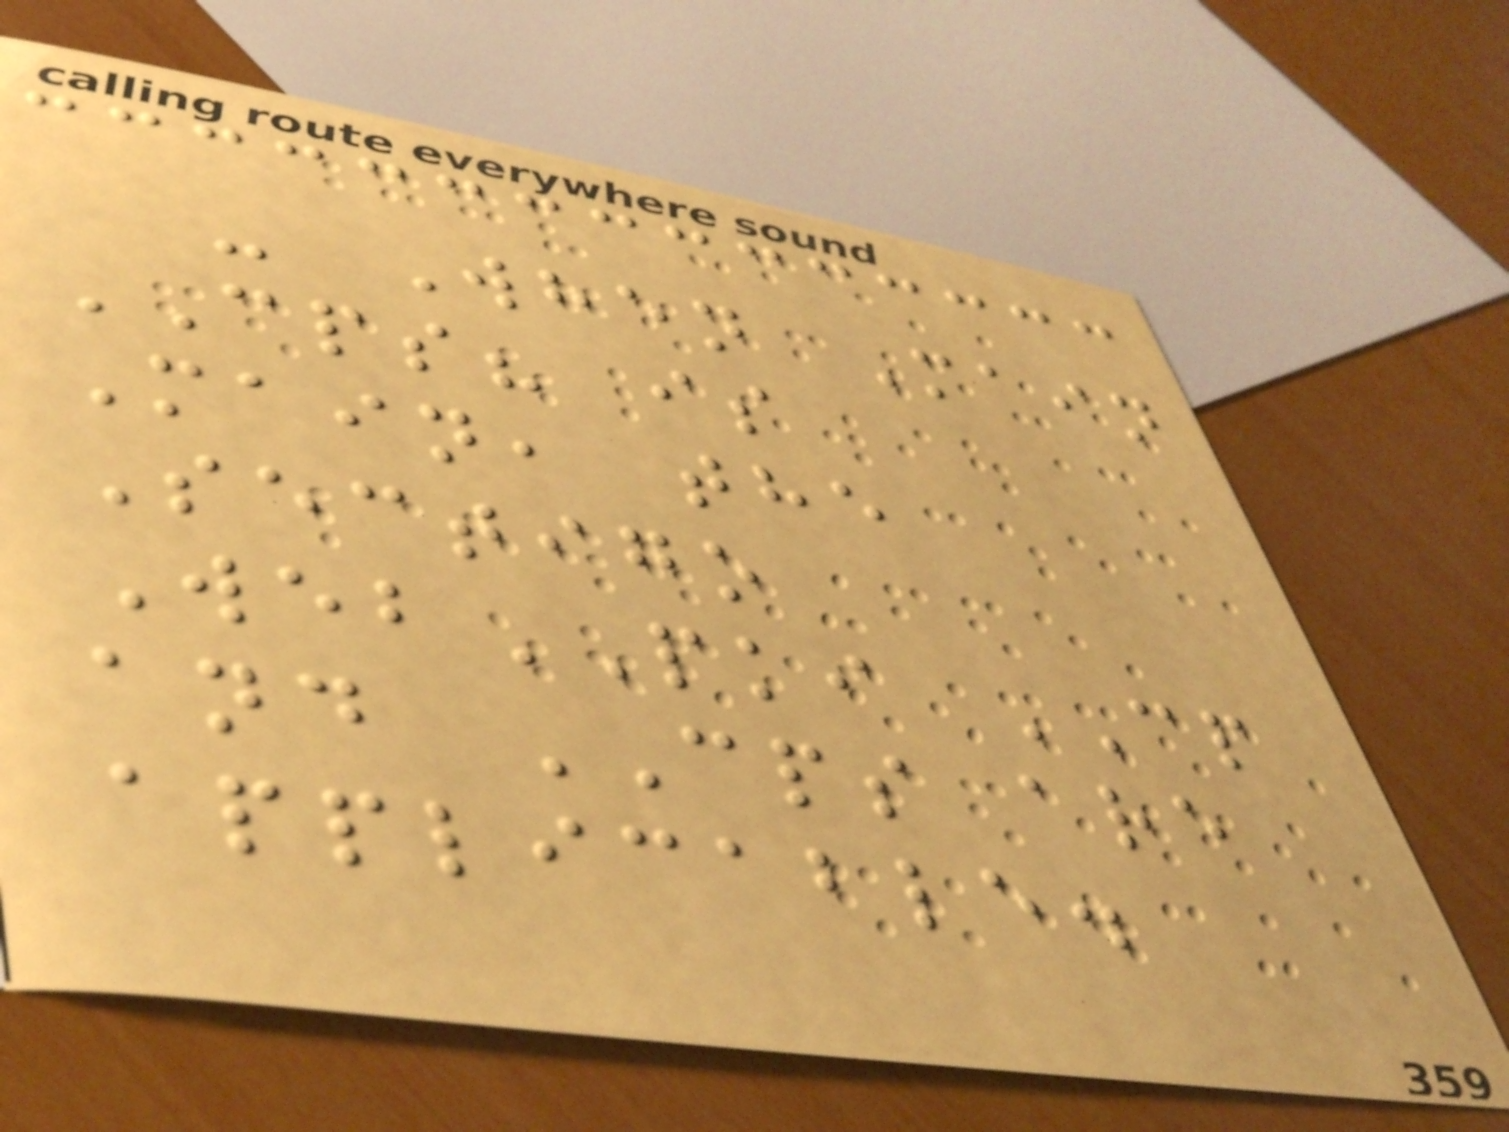- When Main
CPS? is
Main, the
Sectigo
WebPKI CP
and CPS are
applicable.
